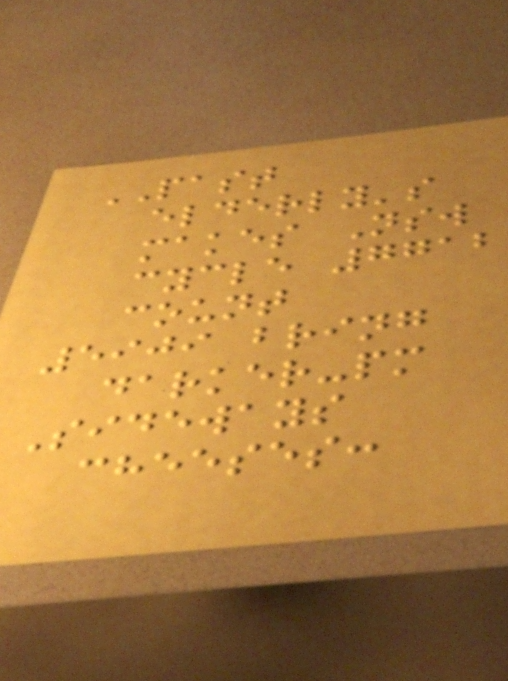PAST
elderly's
makes Nsw
cycle 7712
count
5909 bring
darker-pm
Sideways
cheeses:
